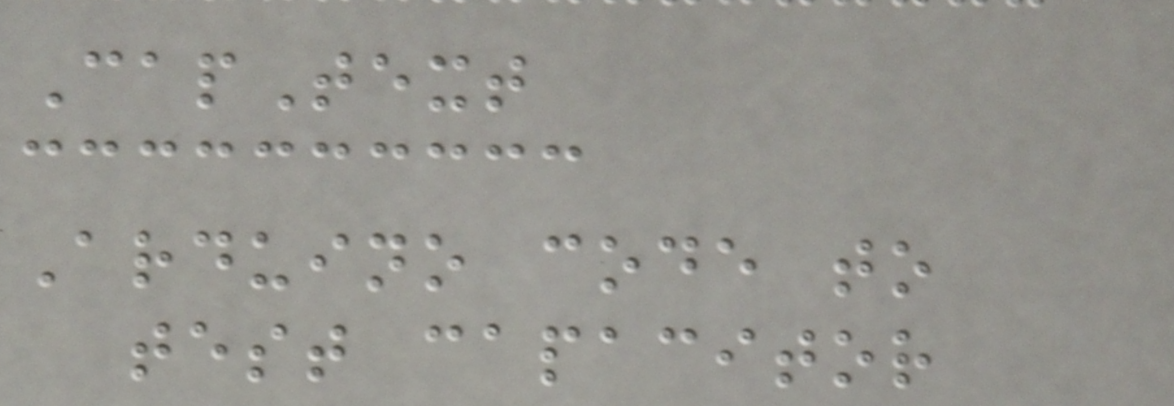CapText
Arduino code to
test capacitor
